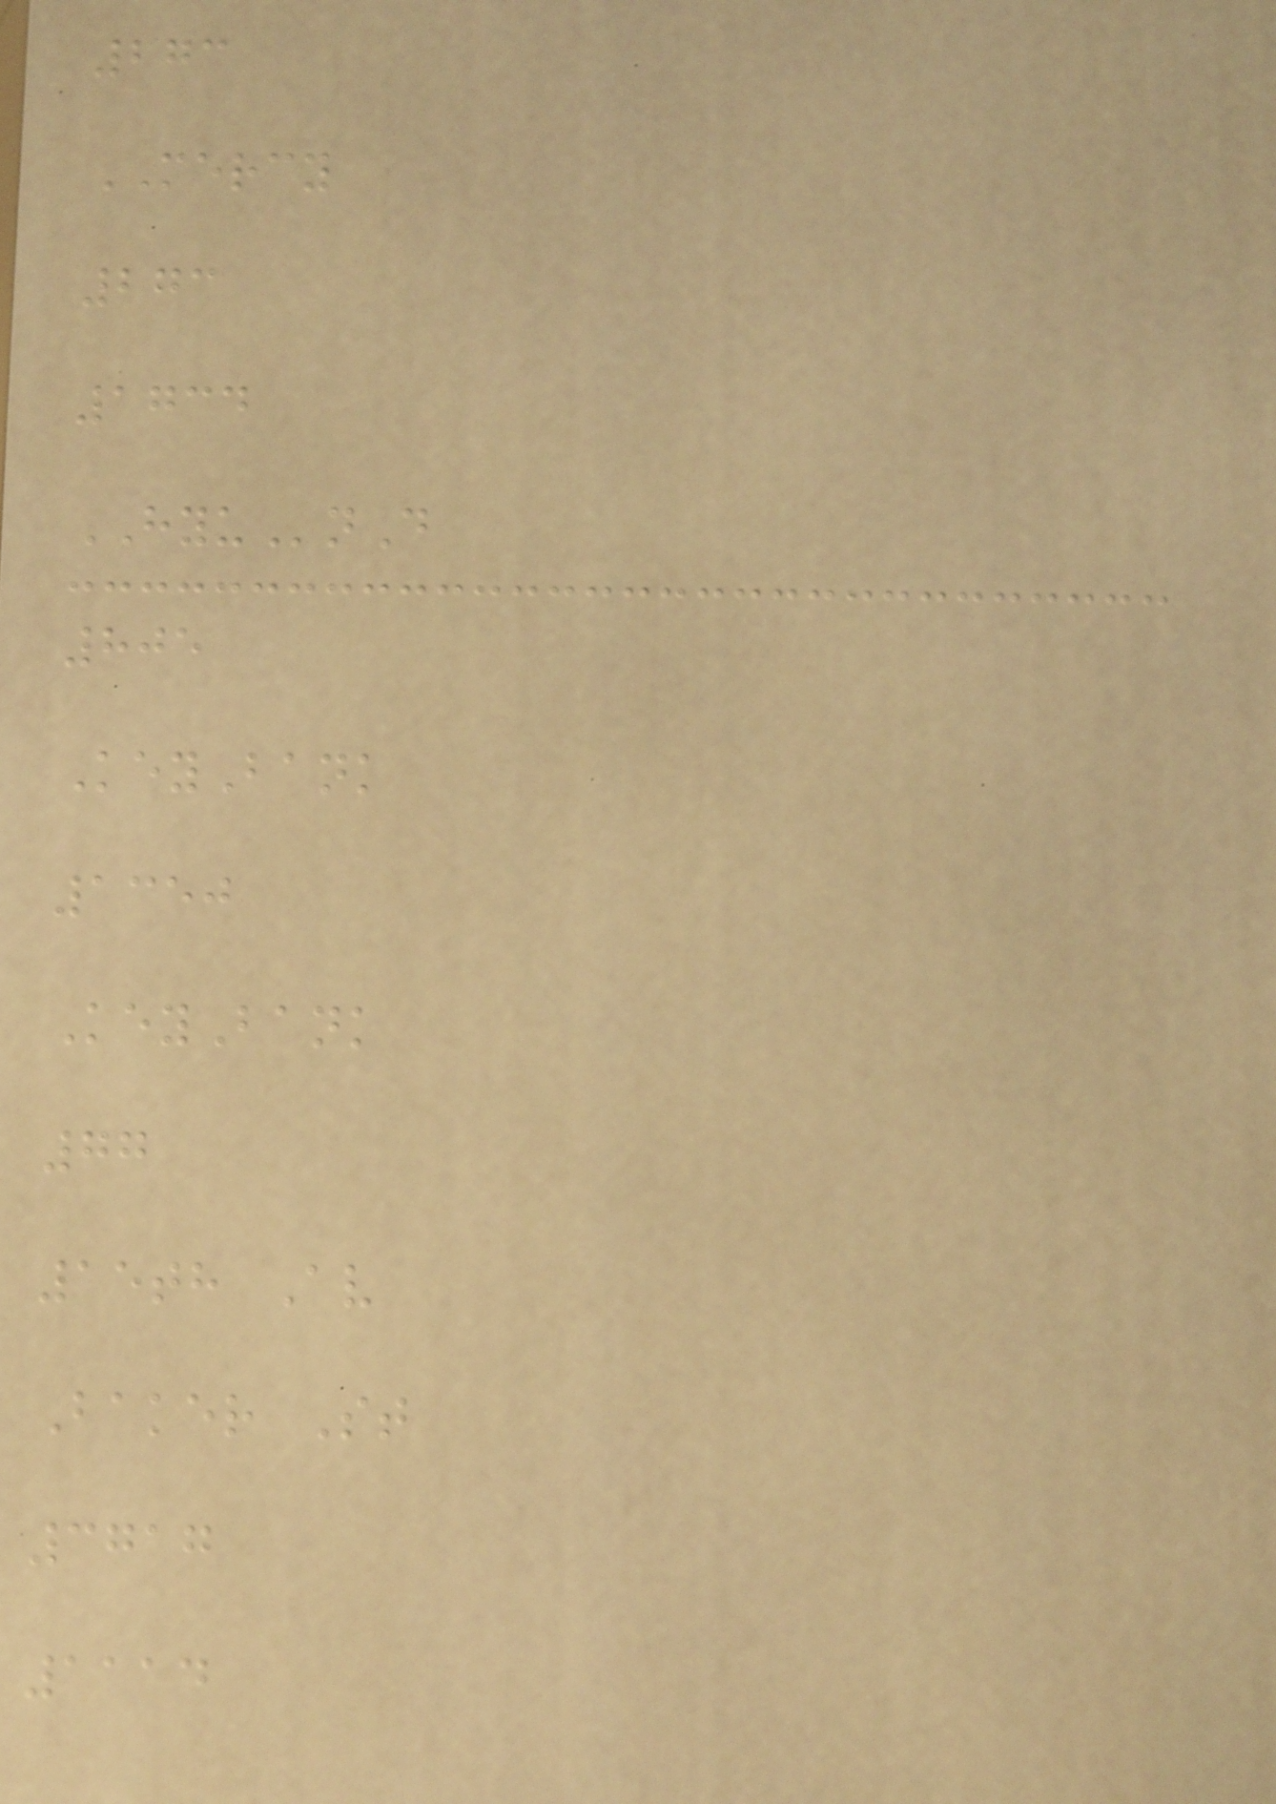273
MERCY
273
1734
HYUnD
805
KeyBank
1350
KeyBank
77
15th Av
Baker St
3717
1114
